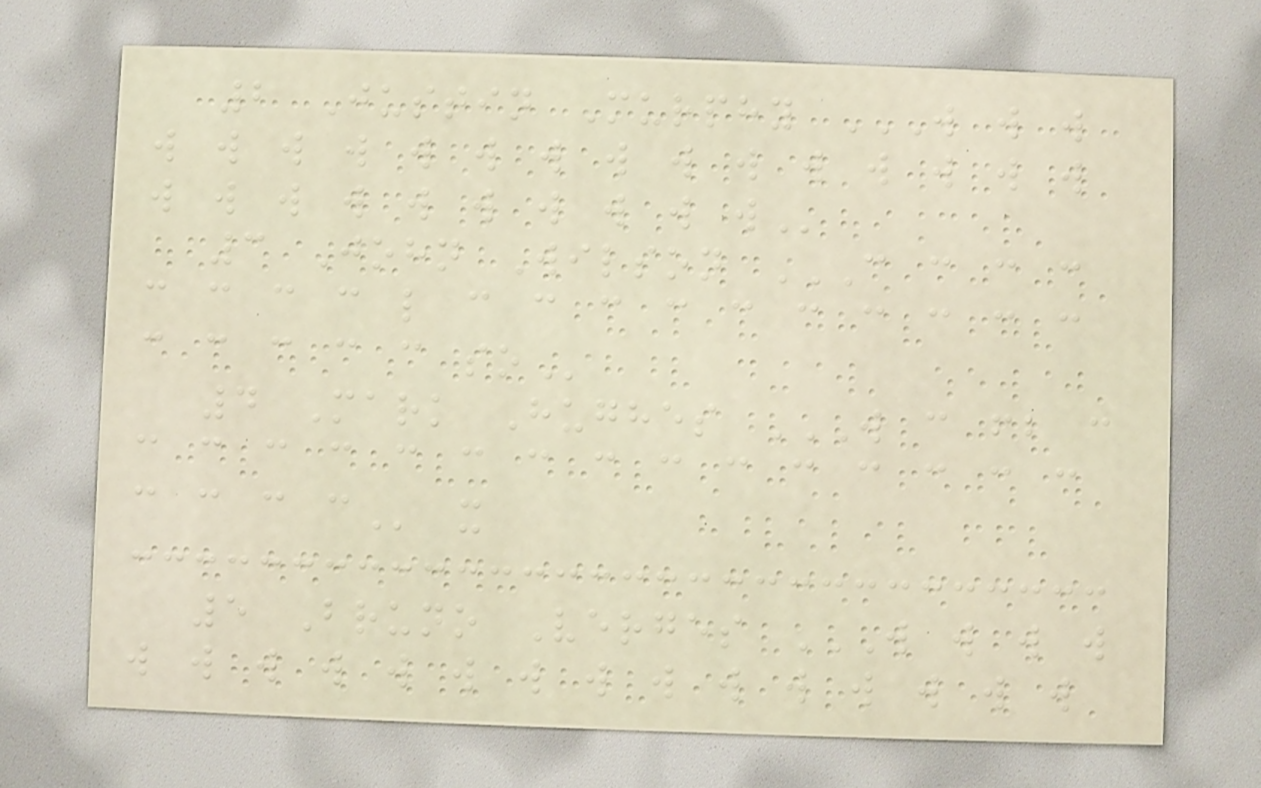2 Justin Murphy W W W
W W W W W W W W W W W W W W W
W W W W W W W W W W
3 John Wilson C C C C
C C C C L C C C C C C C C C C
C C C C C SO
4 Mark Hughes W C FB C
C C C C C C C C C C C C C C C
C C C C x
5 Bruno Verges W W W W
W W W W W W W W W W W W W W W
